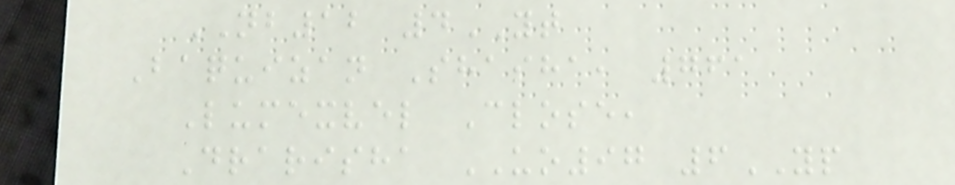NB12 4YT
Baquizan Shasha, 761
Lumexvel Close,
Drarisha UO97 6YP
